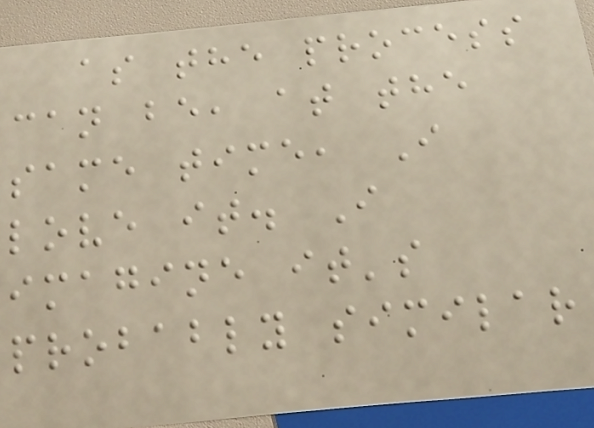as the process
can be, at the
same time, I
love it. I
imagine it's
probably similar
